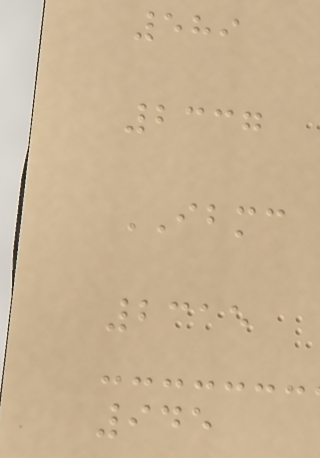589
2337
IBMC
2315
945
